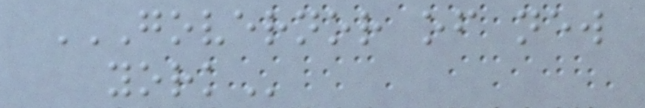GOVERNOR OF NEW
YORK
